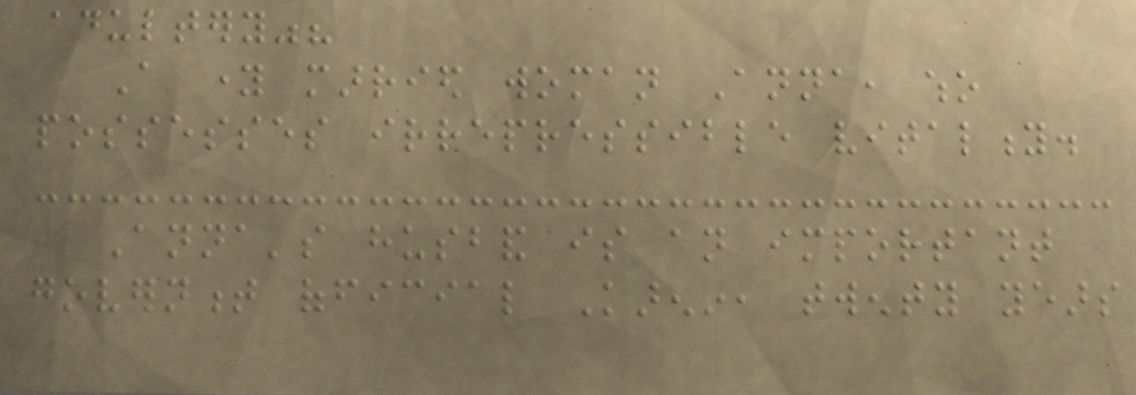adultery"?
A young married woman Anna, who
possesses irrepressible vitality.
Anna's husband is an important
government official Karenin, twenty years
